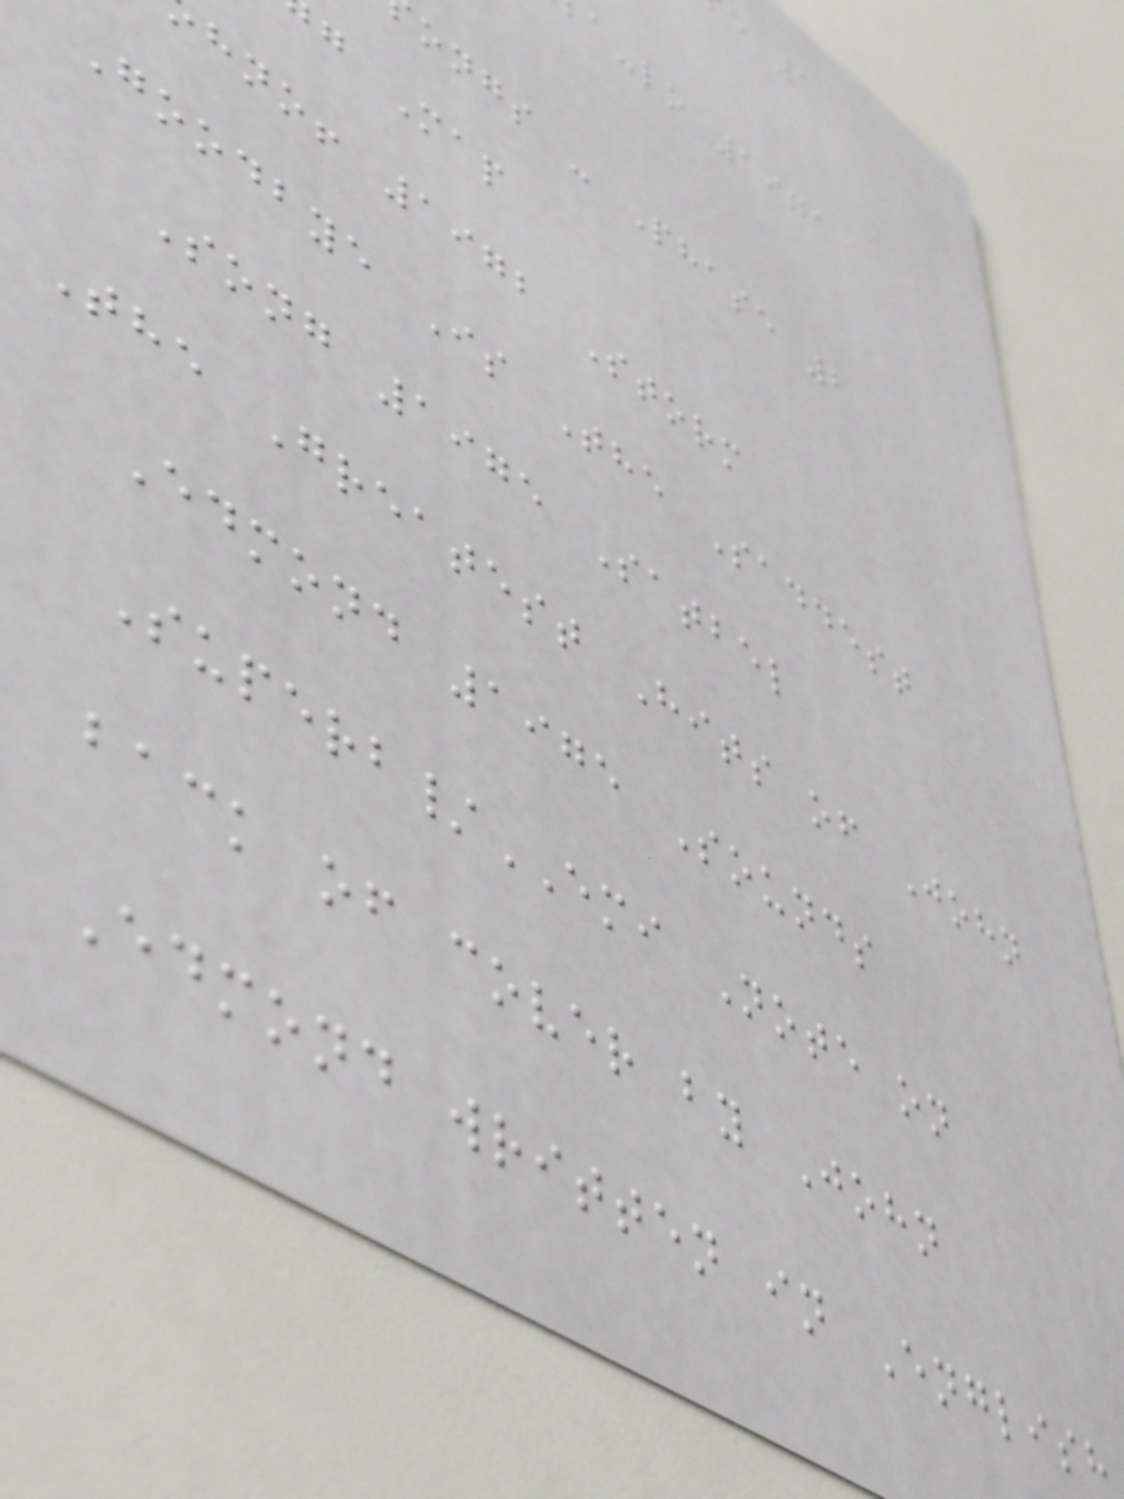a-lo 1971
ongs - Phase 2
g Map
hno! 1972 Storm
Goodbye Is The Saddest
Song 1975 Satbel
The Greatest Hits of John
Edmond 1975 Sounds
Superb/EMI Note on
back of cover by John
Edmond written in English
